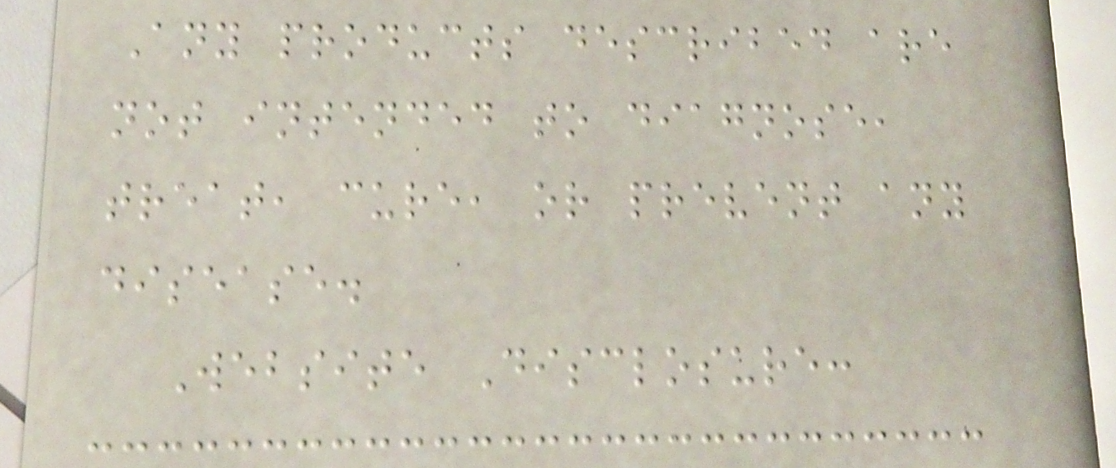Any products described are
not intended to diagnose,
treat, cure, or prevent any
disease.
Website Disclosure:
